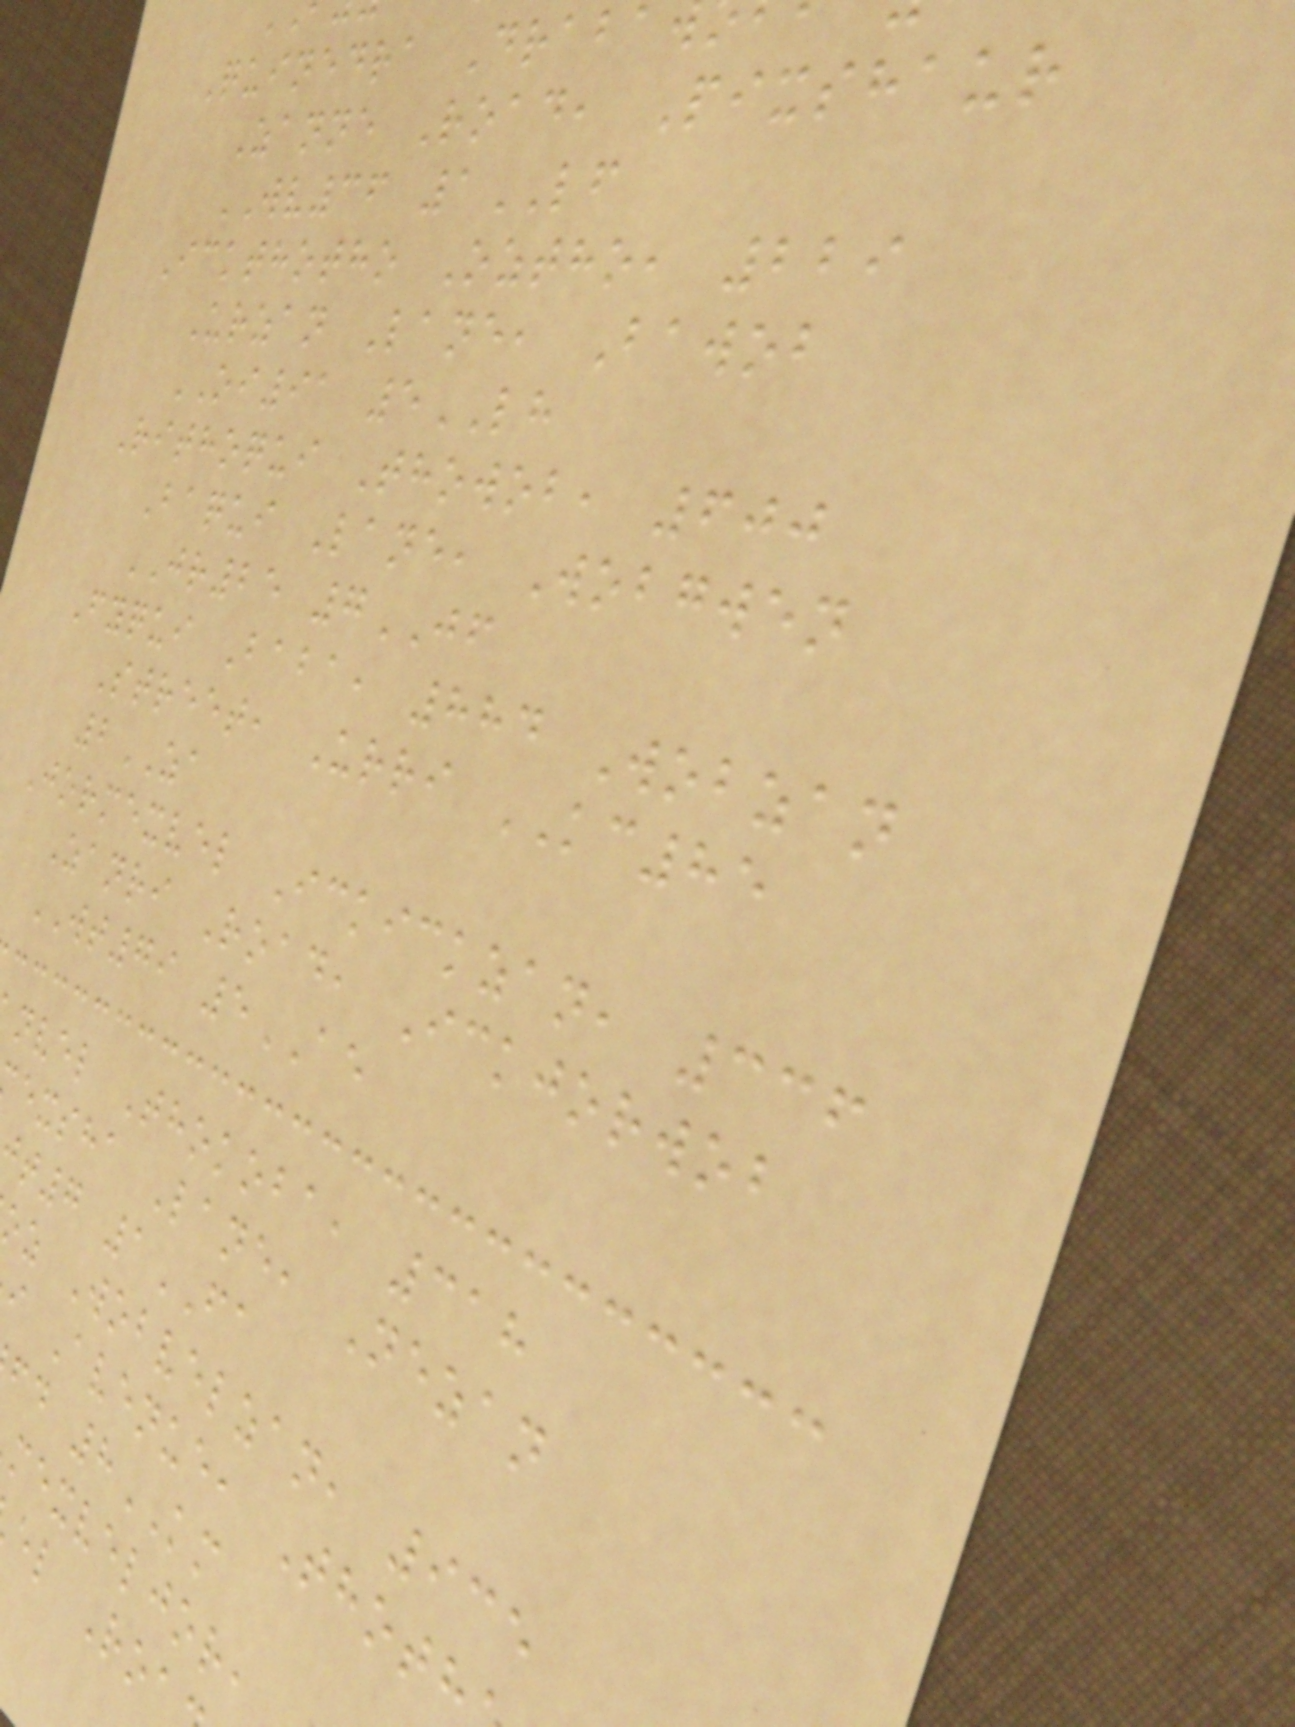Quinedra Draba
Zanne Road, Pixshaur
WV36 1LF
Ickthotho Oztho, 229
Urzan Lane, Bawob
OI91 5LH
Rithoqui Thowob, 600
Baqui Lane, Wobgwen
JR25 7JF
Fyqui Baba, 884 Wobzan
Street, Urri KC85
2ZA
Jormexvel Ickickzan, 336
Zanri Road, Ickjorwob
WT79 5AE
nvel Thokoba, 318
exsha Lane, Nezan
t7 1FA
oz Wobvelzan, 935
i Avenue, Thoth
fd 8KM
mexveljor,
el Roa
